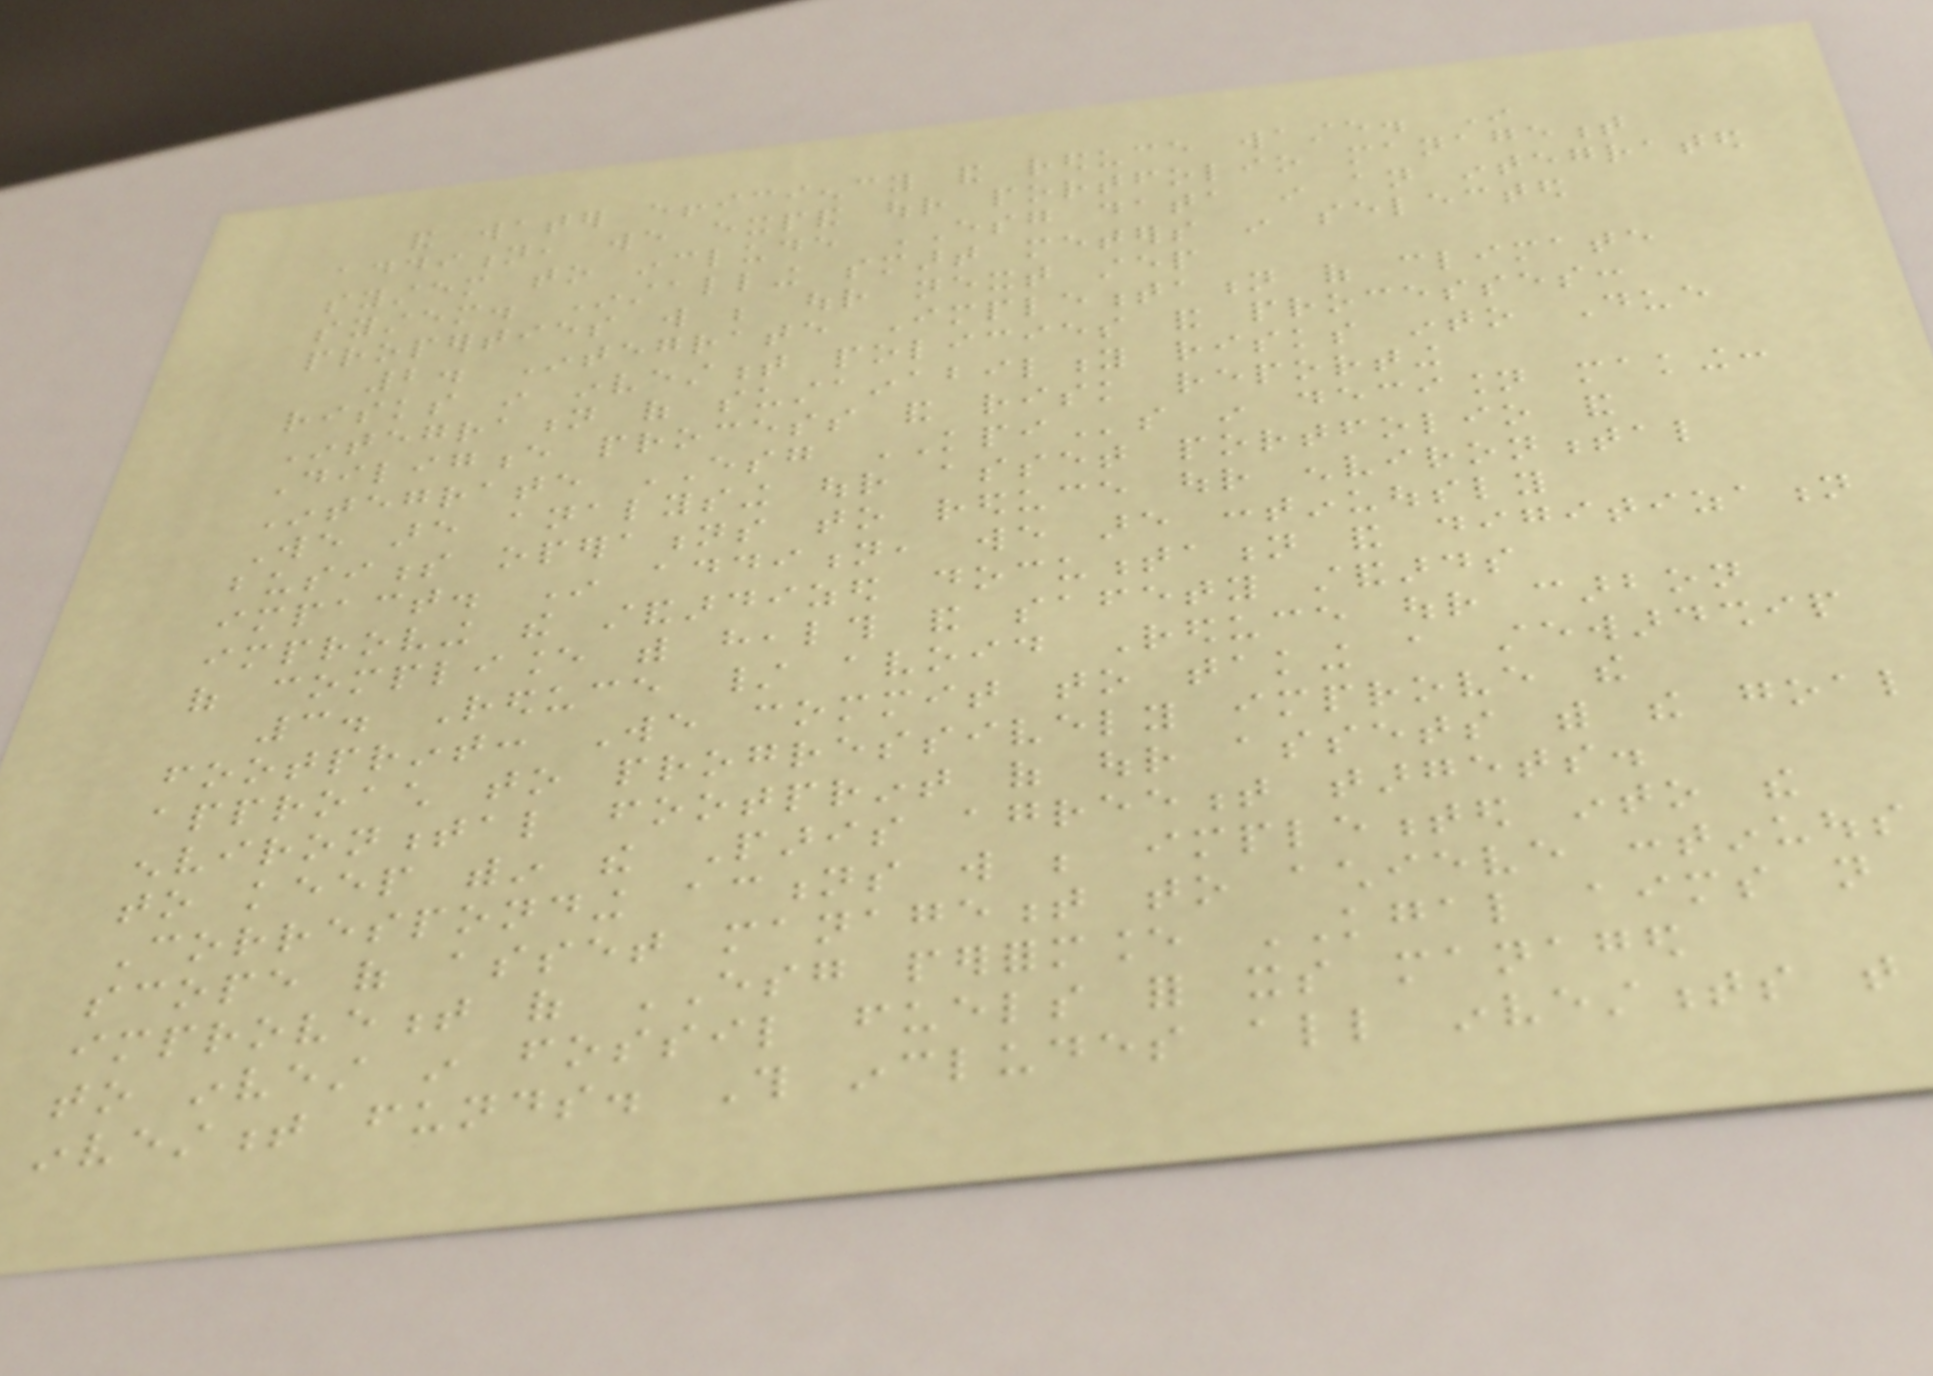and water efficiency and reduce waste. In
addition, we expand our portfolio management
system to include ESG data in an integrated
system. Installing smart meters in selected
properties will be our next step
2. Integrate Implementation of climate
risks in investment policies and processes:
Integration of sustainability risks into Due
Diligence process and risk reporting
Integrate ESG KPIs in decision making:
We are analysing our asset portfolio and
business operations to reduce our environmental
impact. In addition, we are continuously
improving the standardized documentation and digitization
of compliance with health and safety standards
3. Reduce / avoid Reduce our carbon
footprint: We commit to taking a stewardship
approach to progressively improve the
environmental footprint of our assets with the goal
to keep within the Paris agreement targets.
Corresponding actions will be implemented into the
scope of asset management to achieve continuous
improvement of ESG performance KGAL aims not
to invest in fossil fuels for its managed
investment funds. This includes all investments that
